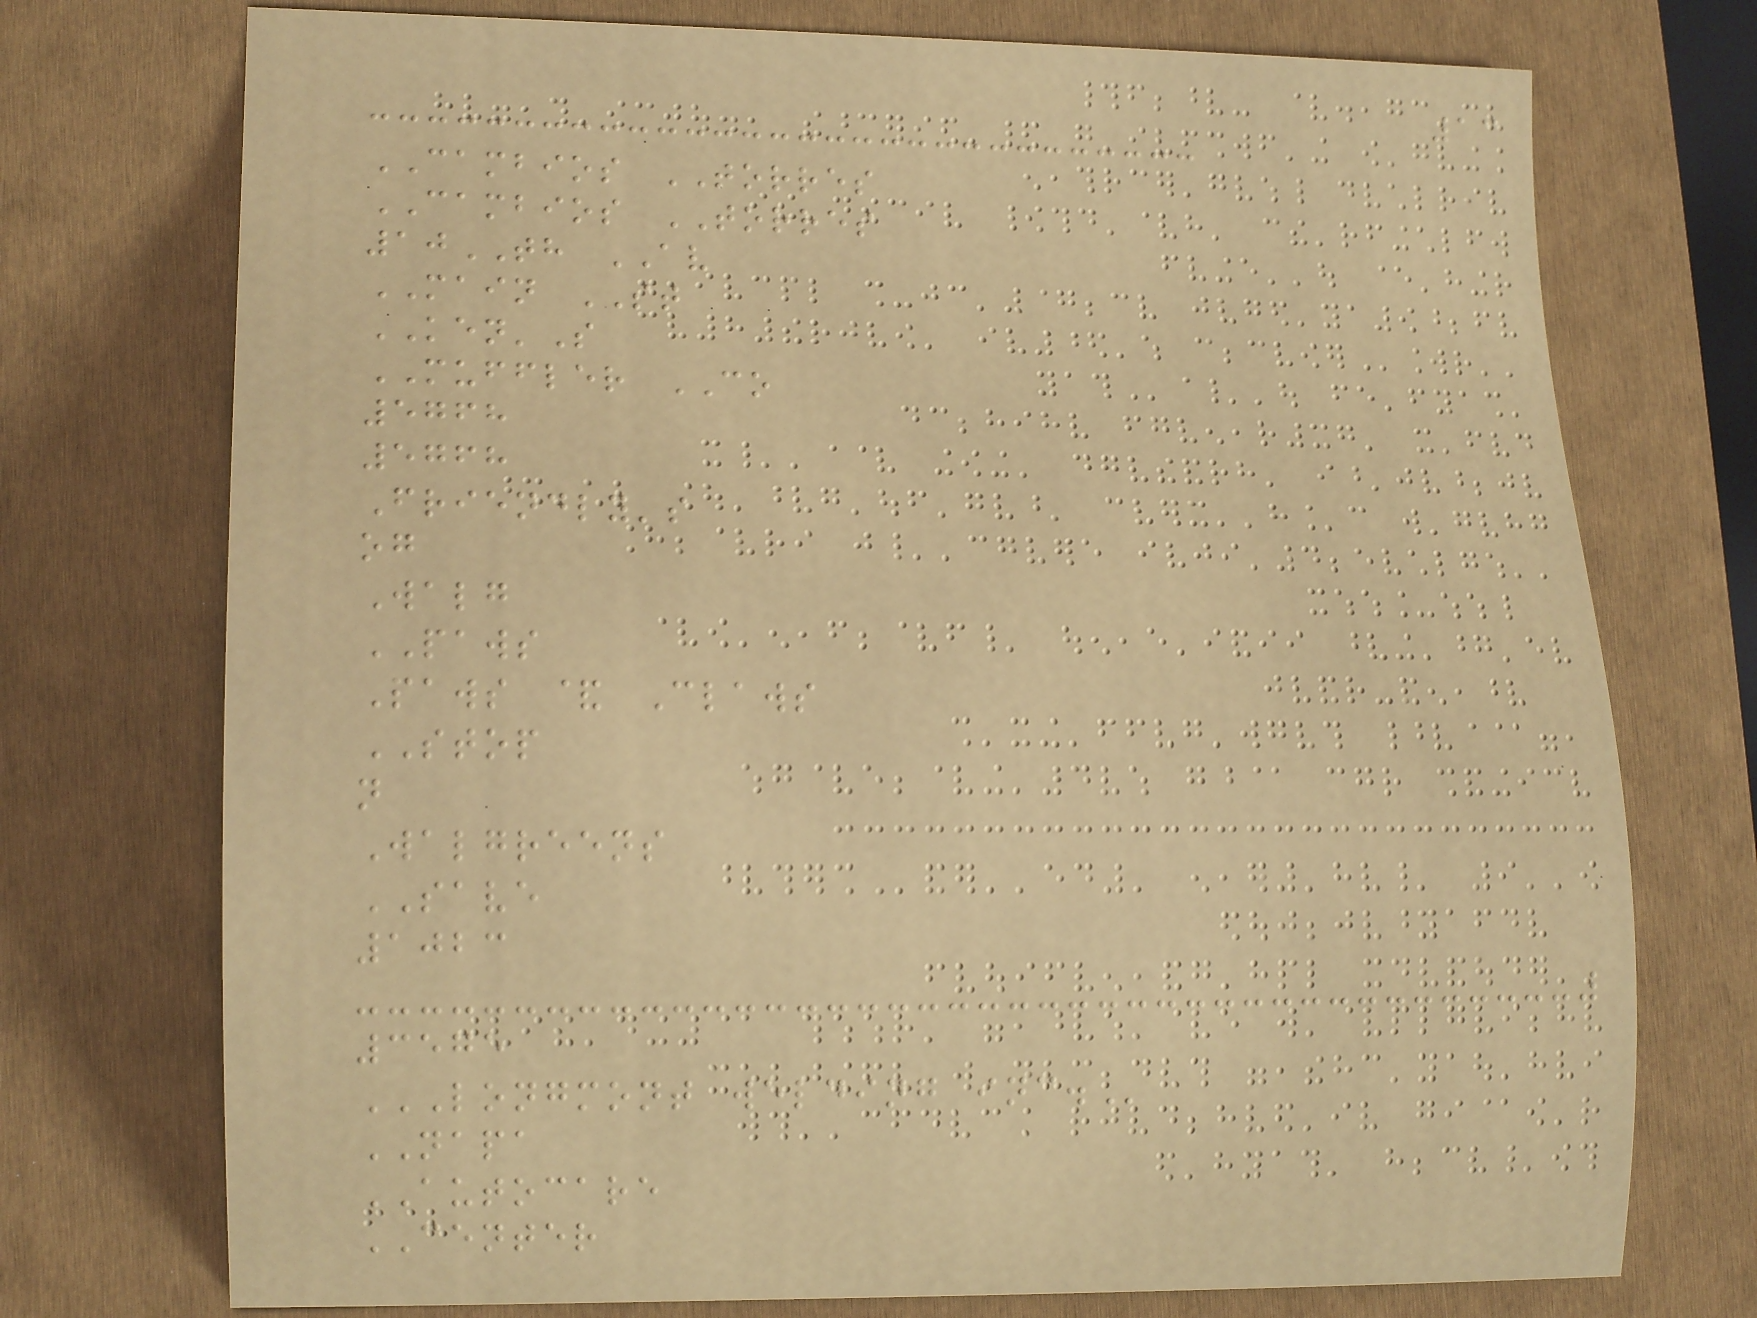13
CAMBIOS TORRES
CAMBIOS TORRES
10TH AV
MAIN ST
KEN'S
MUFFLER CO
5768
5768
Friendly's
og
Walg
PAWS
Paws & Claws
STOP
n
Walgreens
SAVE
1023
3575
LONGMONT WELDING INC.
NAPA
AUTOCARE
CENTER
